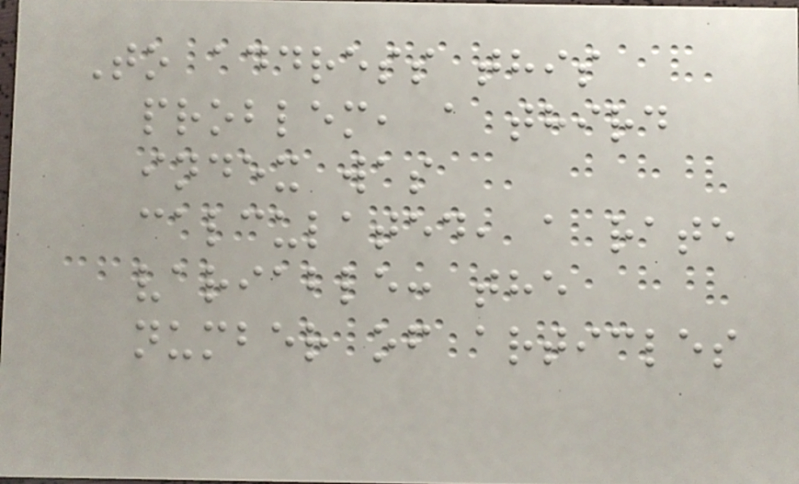To address this
problem, a third
index was
calculated, a rate
variable: the
number of articles
